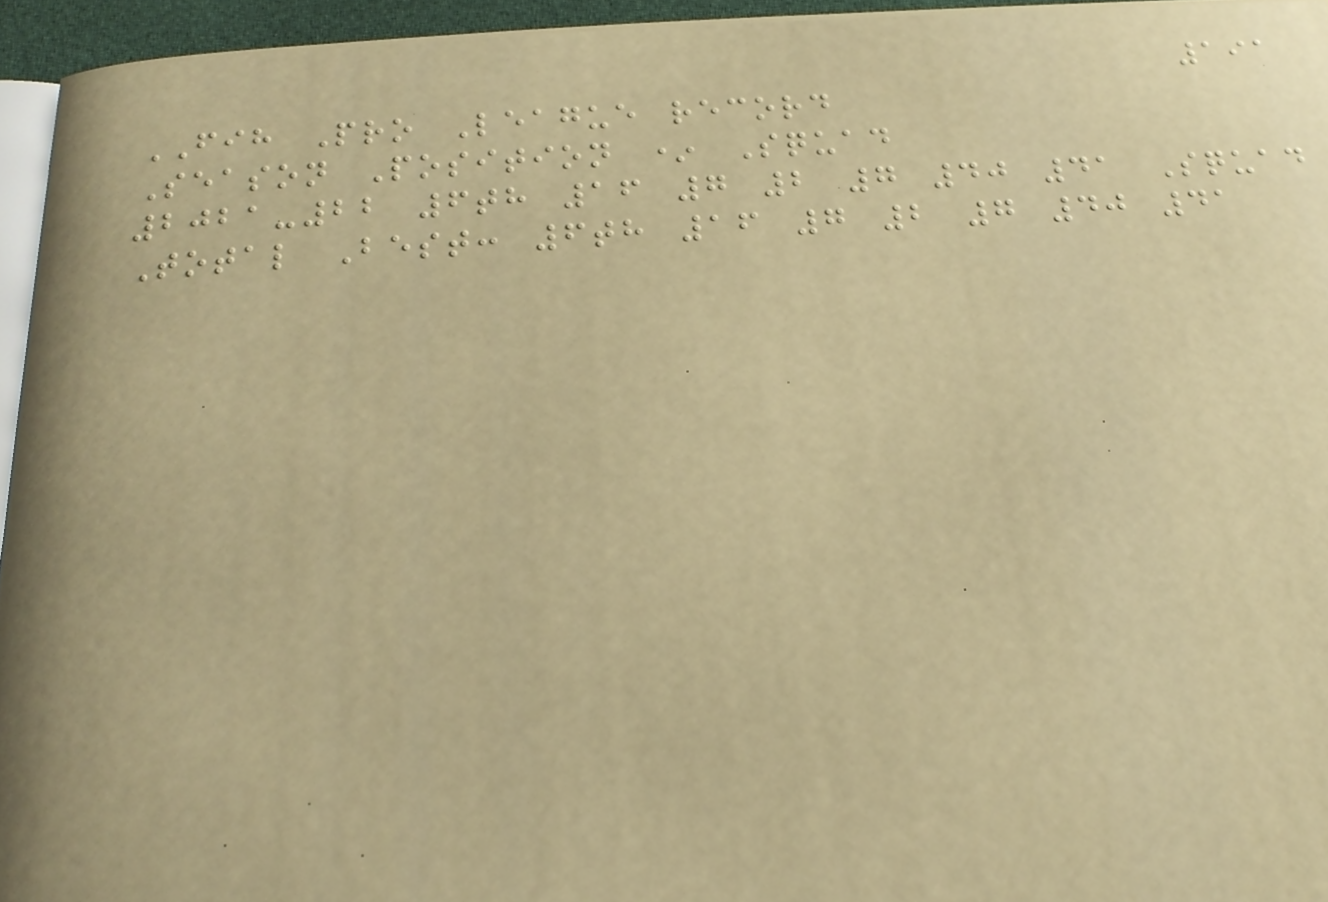191
FIH Pro League record
Season Position * Squad
2021-22 6th 16 7 2 7 40 41 Squad
Total Best: 6th 16 7 2 7 40 41
